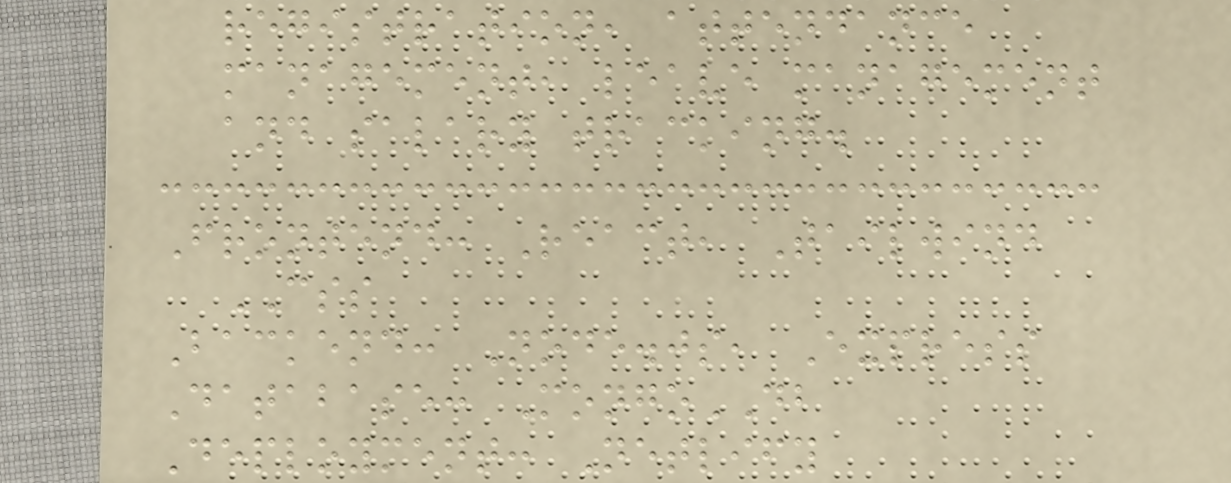registration, attendance
management, leave management
and salary tracking.
Frontend: React, Tailwind
CSS
Backend: Node.js, Express
Database: MongoDB
Deployment: Netlify
